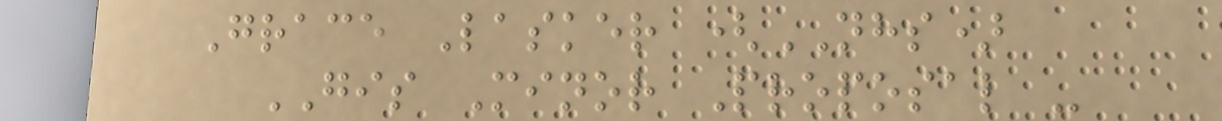Grace Lasker (NHS)
GIS Minor Proposal -
